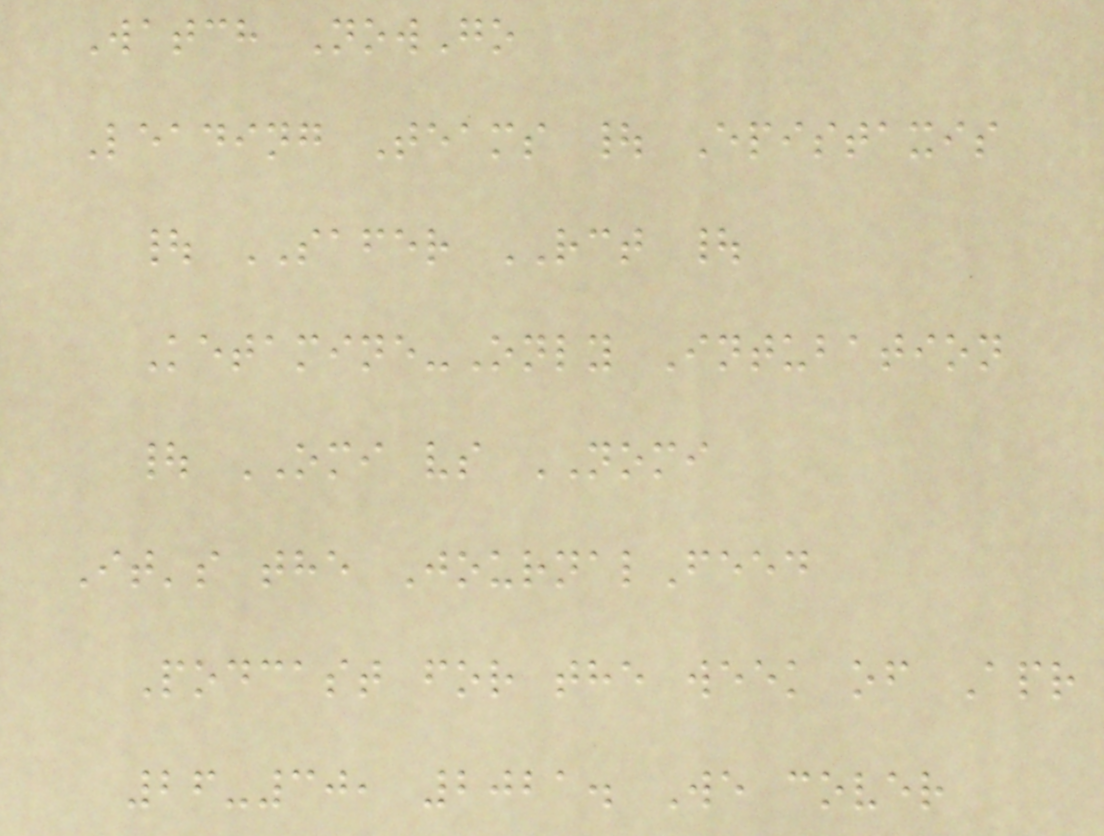Watch NowGo
Leading Teams | Epistaxis
| SAFER RCT |
Ketamine-Only Intubation
| OMI vs NOMI
It's the JournalFeed
Podcast for the week of Apr
26-30, 2021. We cover
